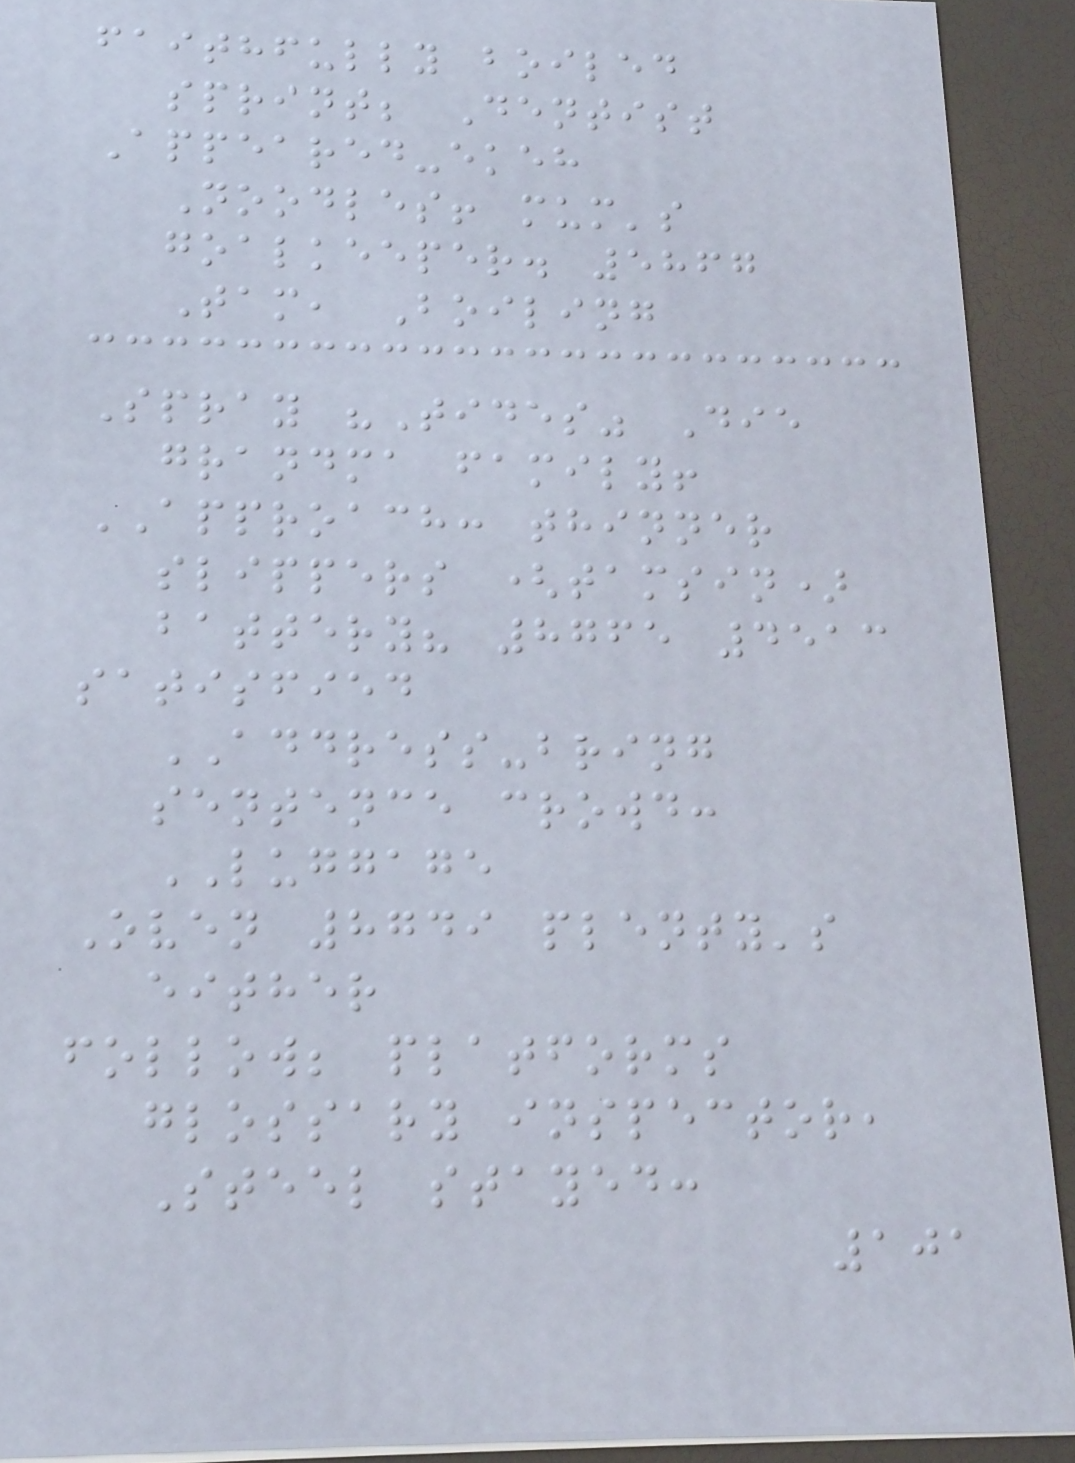faithfully boiled
sprint; Dentist
Appeared-ekeh
Noodles! mum's
goalkeeper. 5867
Tam, Boiling
Spray "Tides" Die
grandma family!
APPROACH: thinner
slippers (tamsin)
battery? 8765 4513
satisfied
ADDRESS-bring
sentence crowd:
LUGGAGE
Oven 8749 plenty's
either
follow; platforms
glossary inspector,
Steel stayed:
101
